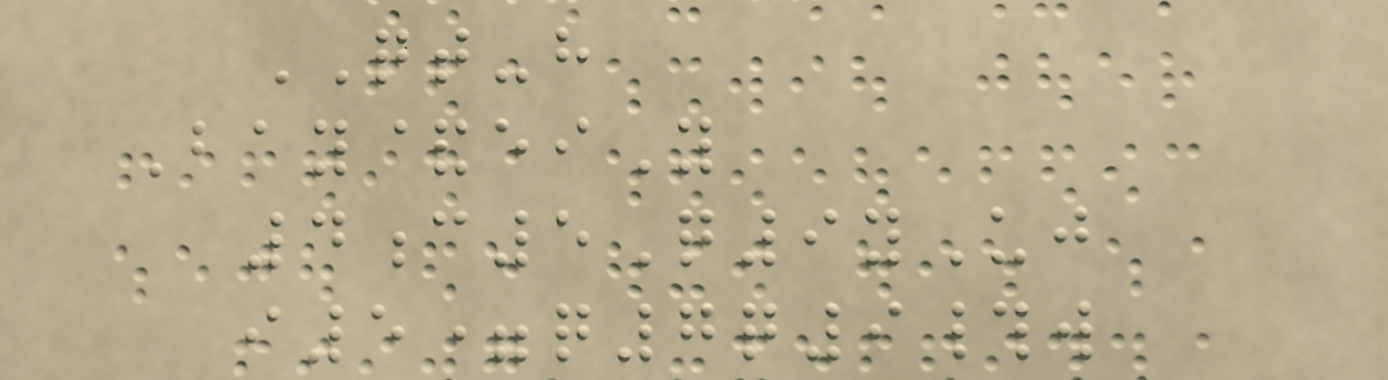QT-h
Bay&eiY
4c5Q9yUj
i5=q7q9#w
